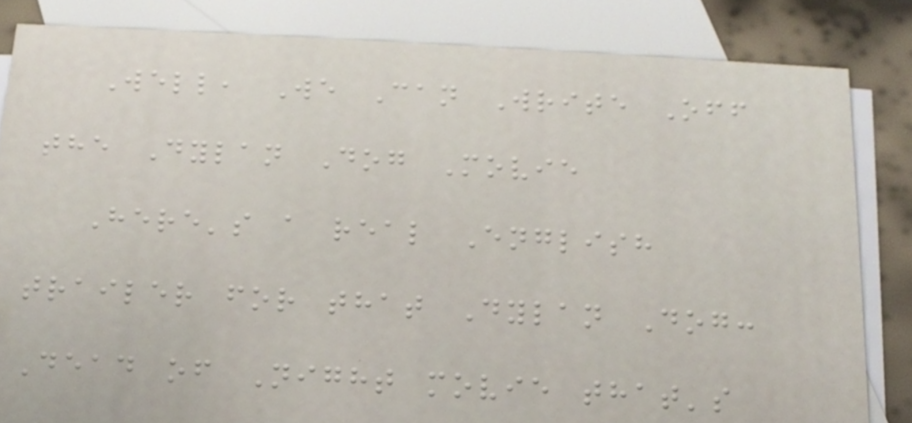Well, We Can Write Off
the Dylan Dog Movie
Here's a real English
trailer for that Dylan Dog:
Dead of Night movie that's
